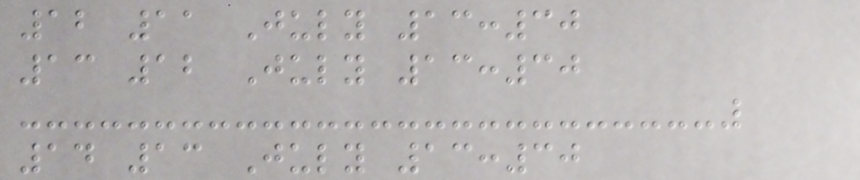12 11 July 13:30
13 12 July 13:30
14 13 July 13:30
